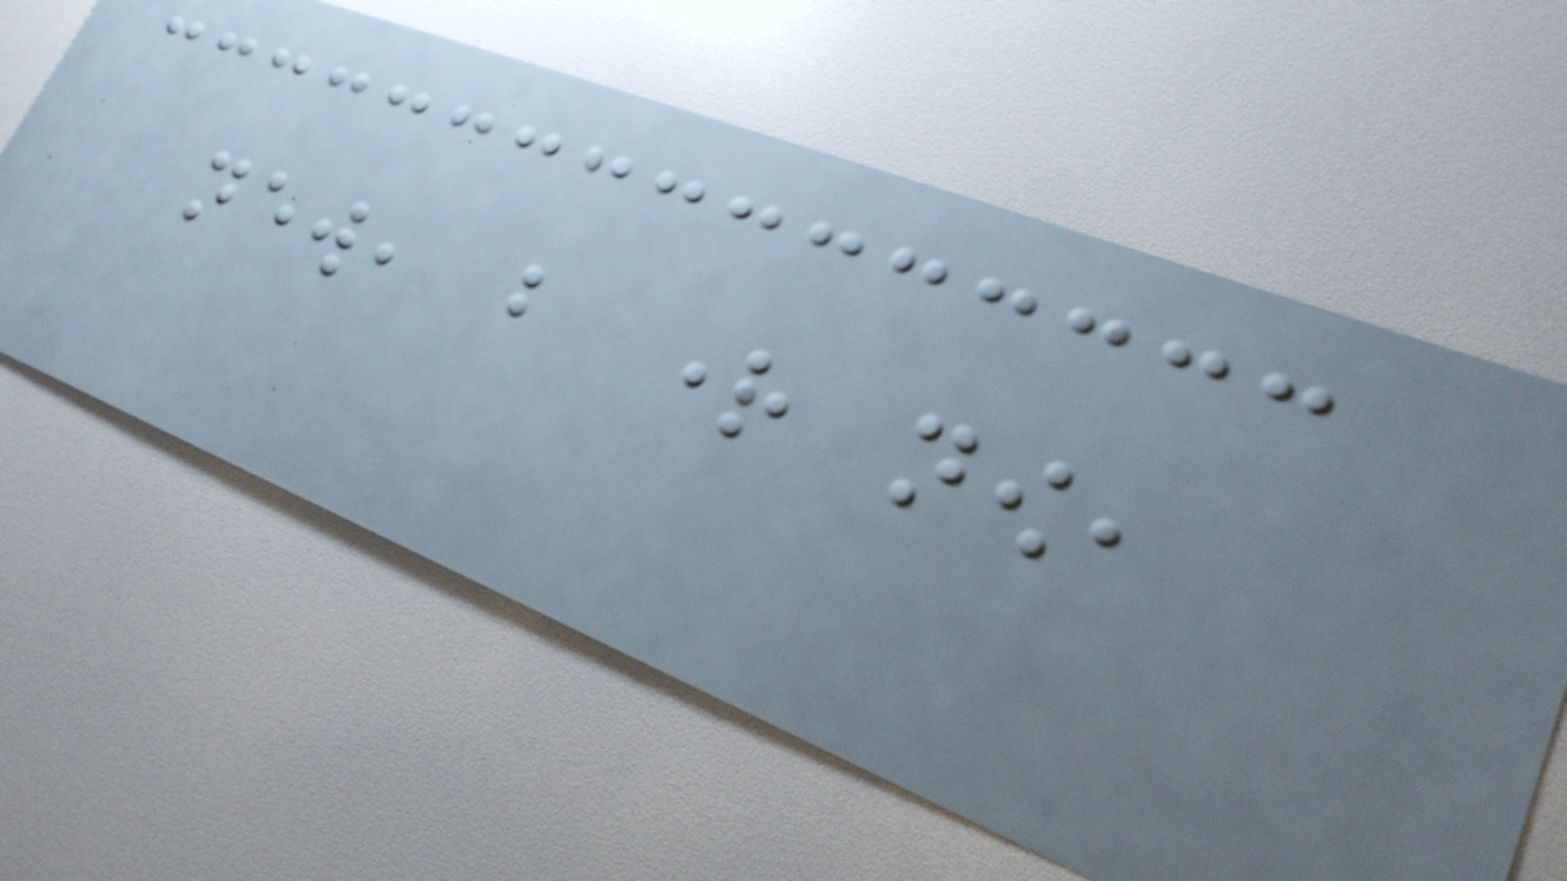new, but right now,
